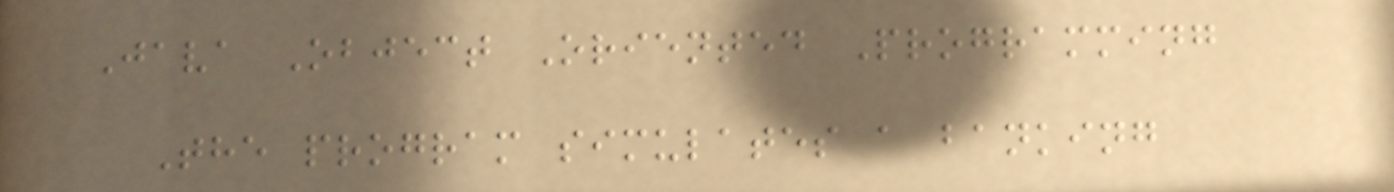Java Object Oriented Programming
The program simulates a banking
